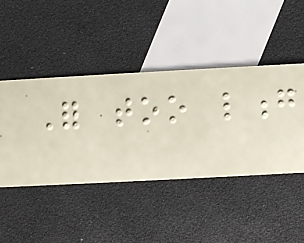For too long
